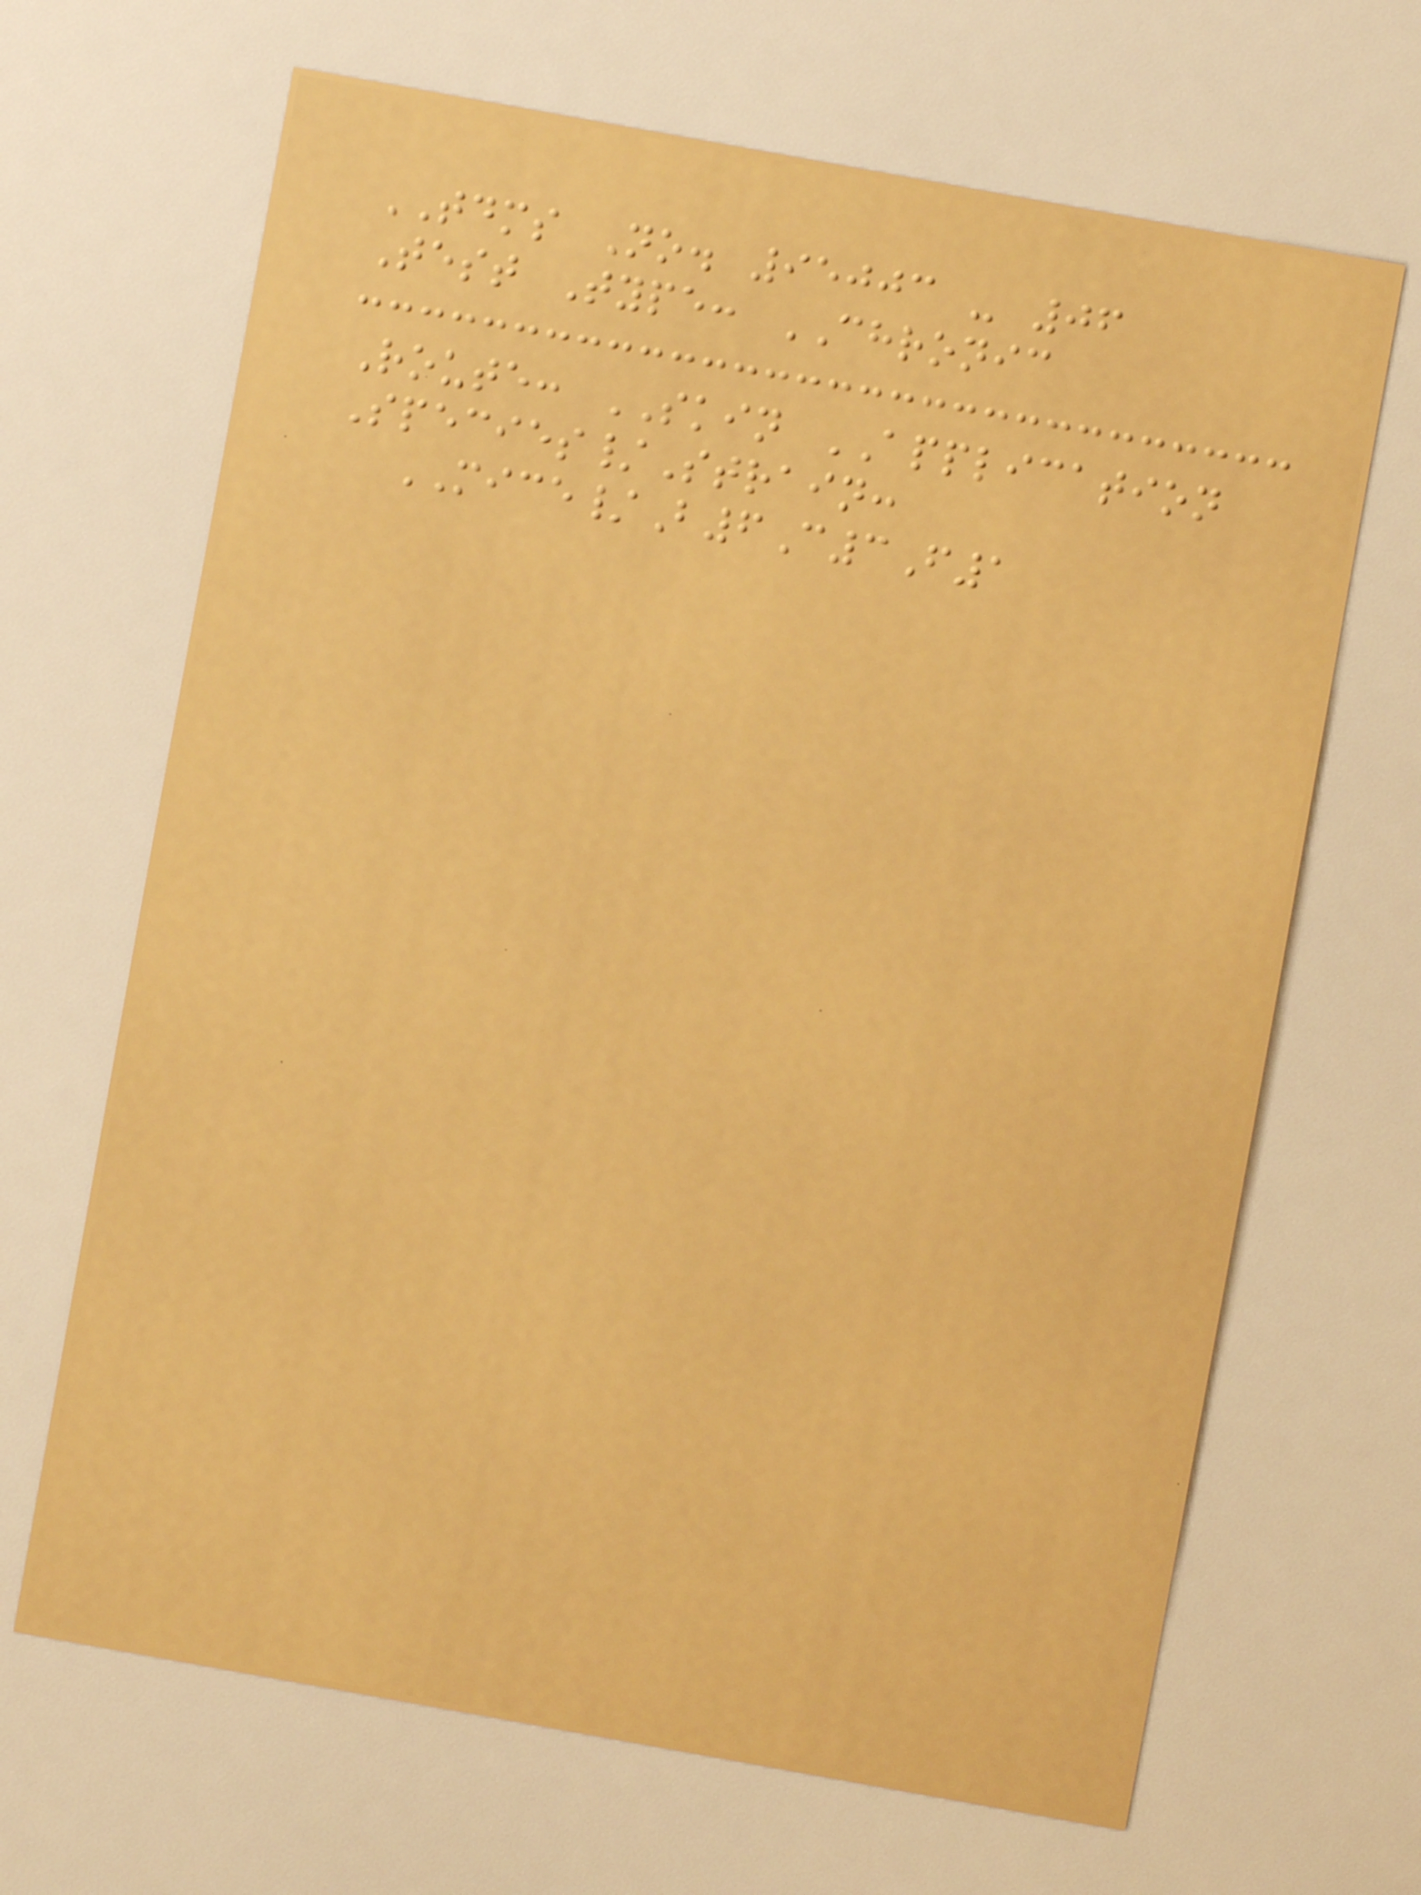TDMS No. 95003 - 06
Test Type: CHRONIC
Route: SKIN APPLICATION
Species/Strain:
MICE/B6C3F1
